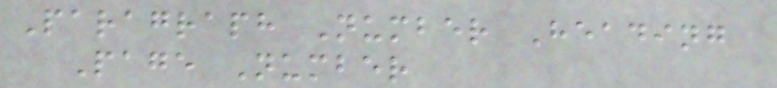Paragraph Number Heading
Page Number
